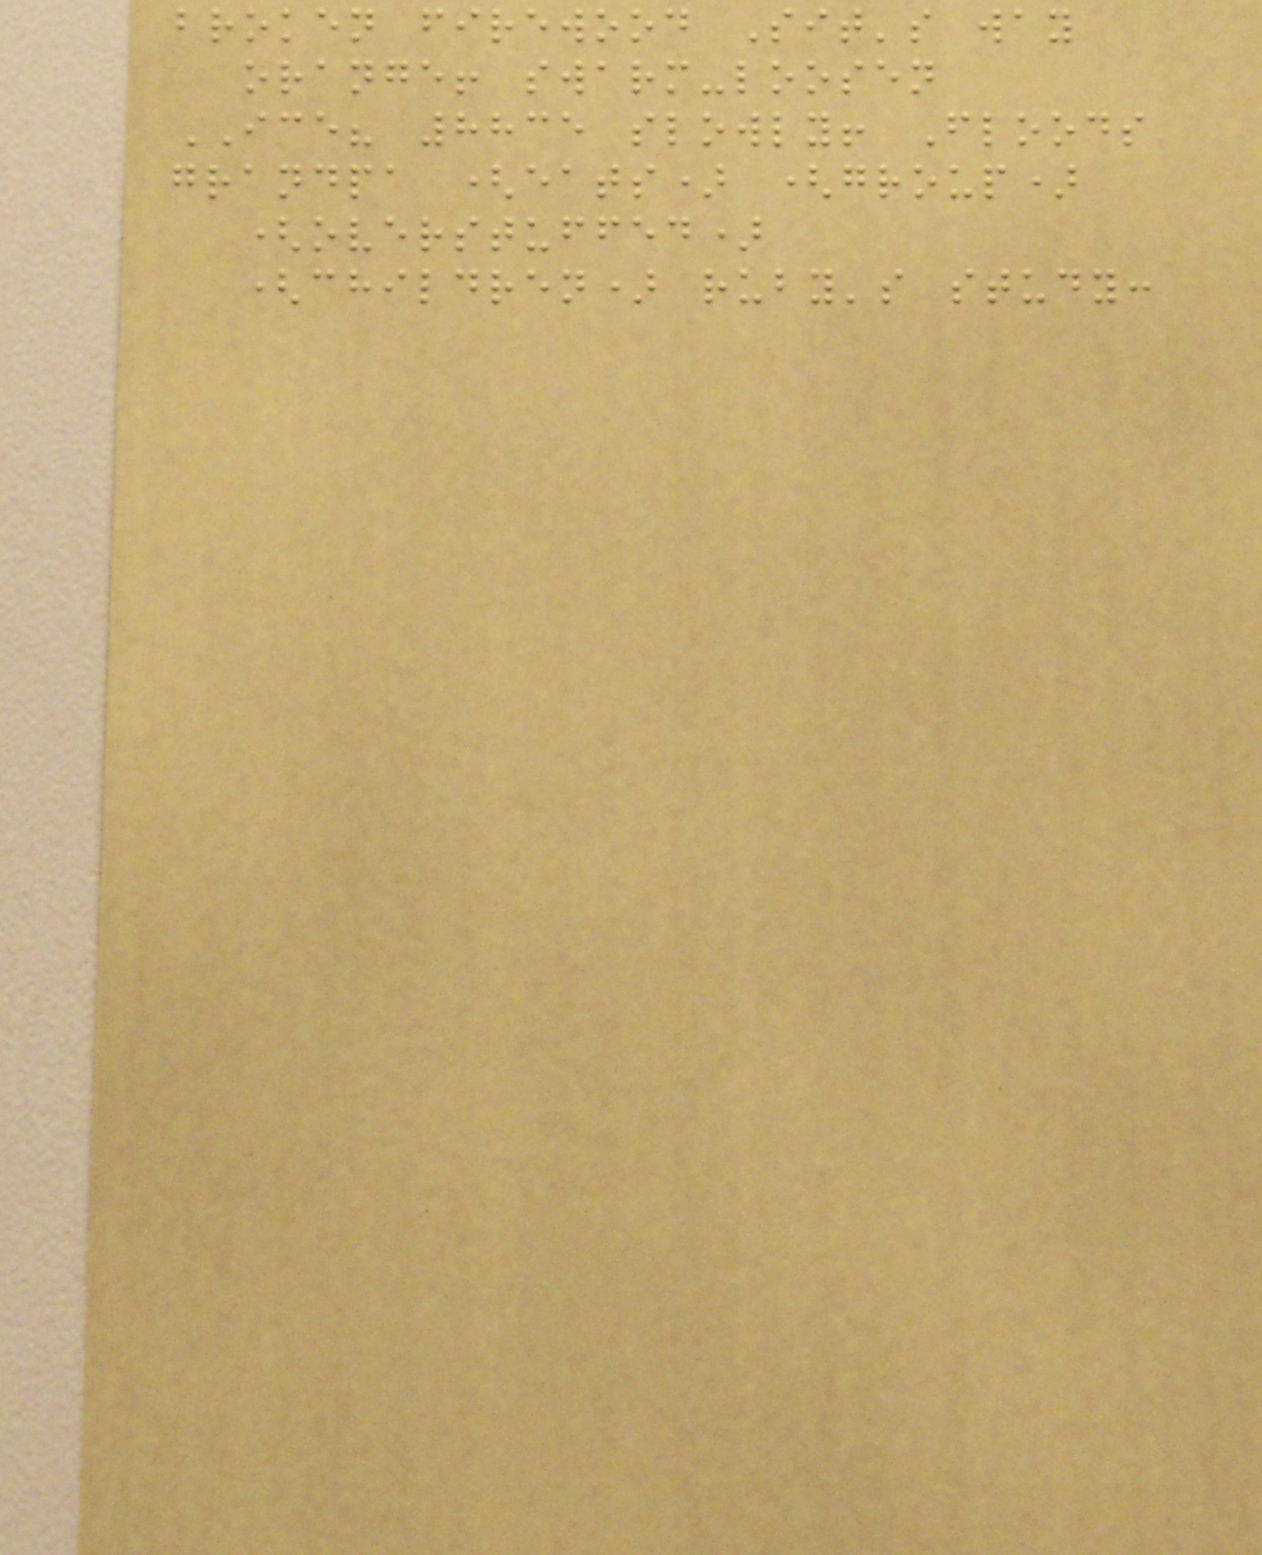broken firewood Sit's way
orange! swarm-loosen
ICE? 8835 slowly! Floods
grandpa (eats) (group)
(overstuffed)
(children) ruby's study:
